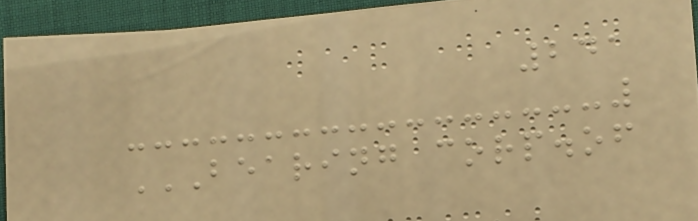241
BEARING CORP.OF
